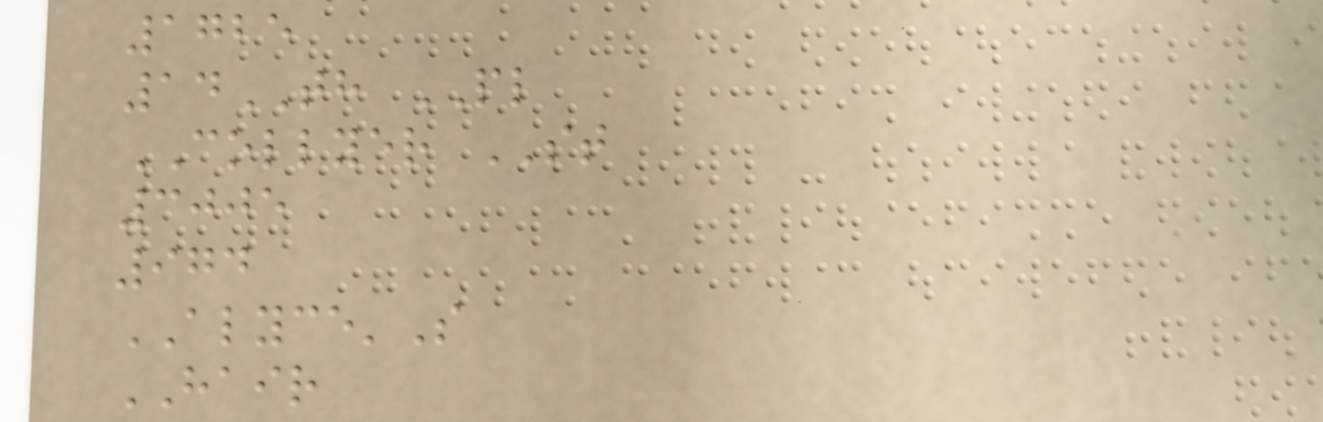1725
14TH PL
COLLYER ST
3005
974
ALYCE'S
HAIR
